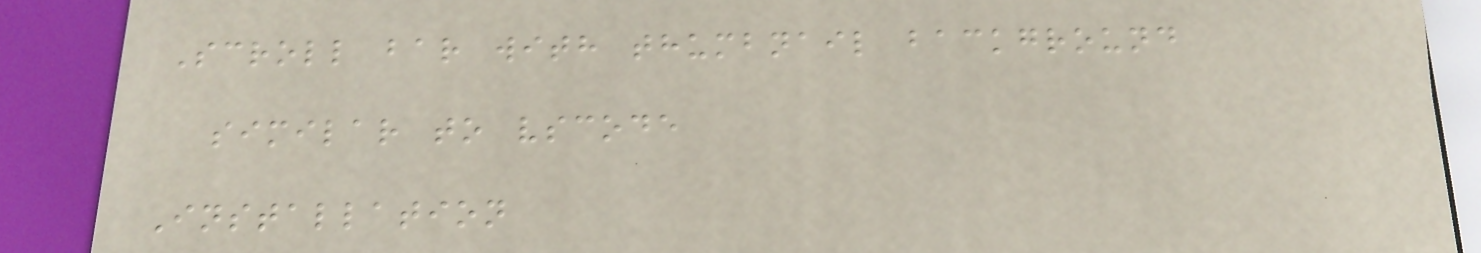Scroll bar with thumbnail background
similar to vscode
Installation
